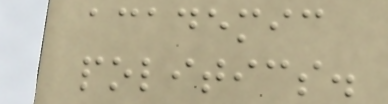academic
politics.
